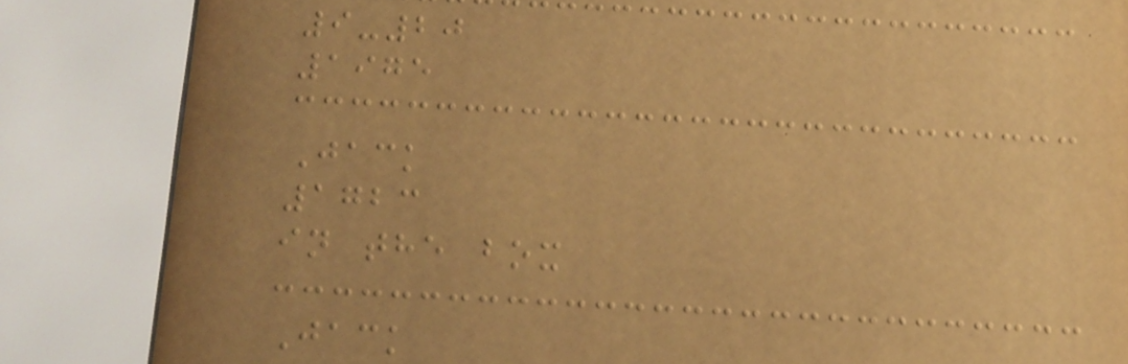9-20
1975
Jack
1723
in the box
Jack
